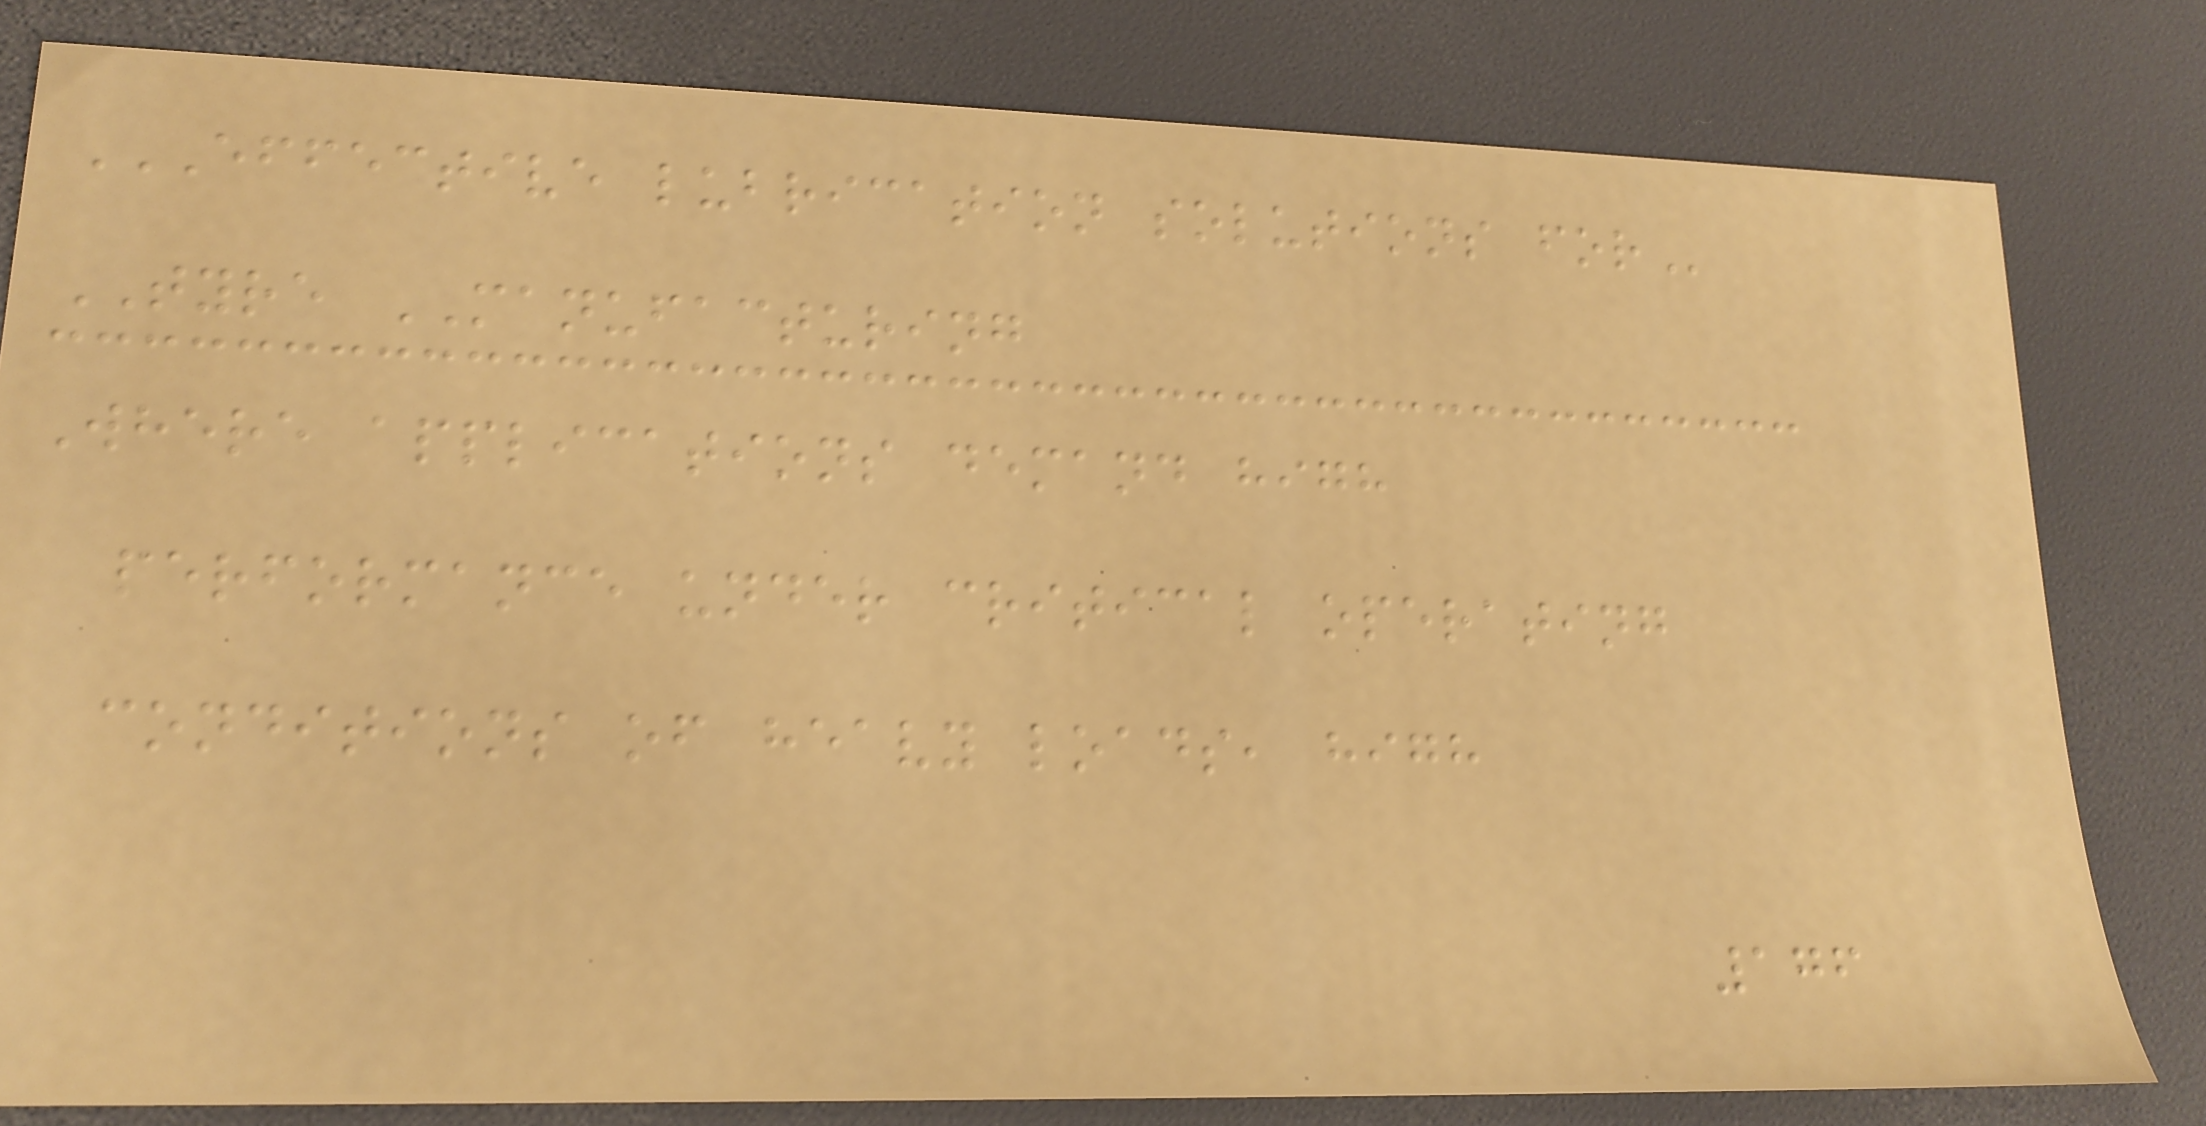EFFECTIVE LUBRICATION SOLUTIONS FOR
TYRE MANUFACTURING
Where applications demand high
performance under critical operating
conditions of heavy loads, high
176
